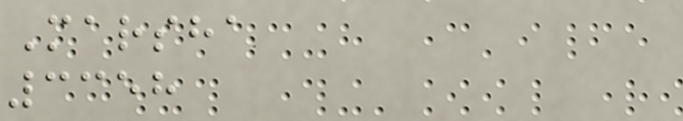Marsha
3358
